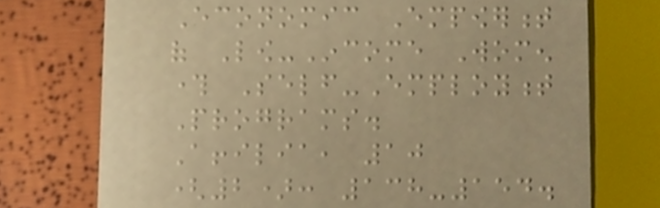Economic Empowerment
of Low-Income Women
through Self-Employment
Programs.
Affilia, 10
(2): 138-154.
